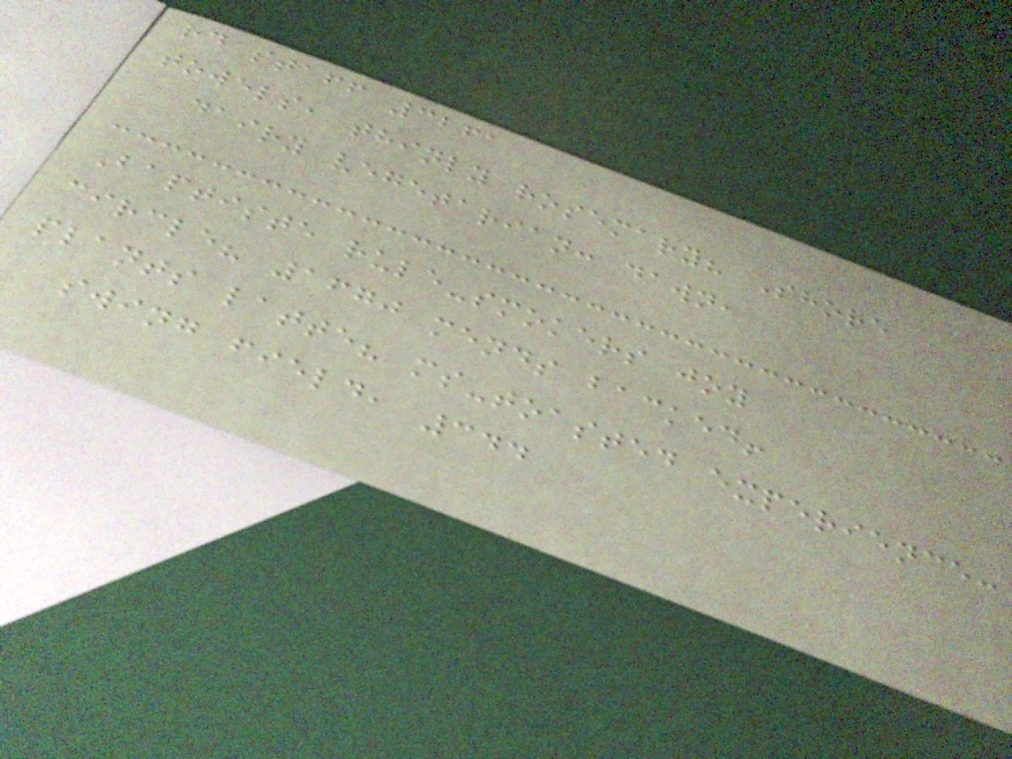rd staff 3261
towels, thinly rosemary? Shore
dairy vegetarian: dawn,
Baptiste rule-smokers joy
circle? 1670 mends backed!
plants latte? ms-toasted experience:
swing field, 344
